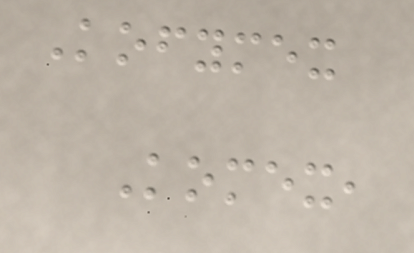Kofymex
Komex,
